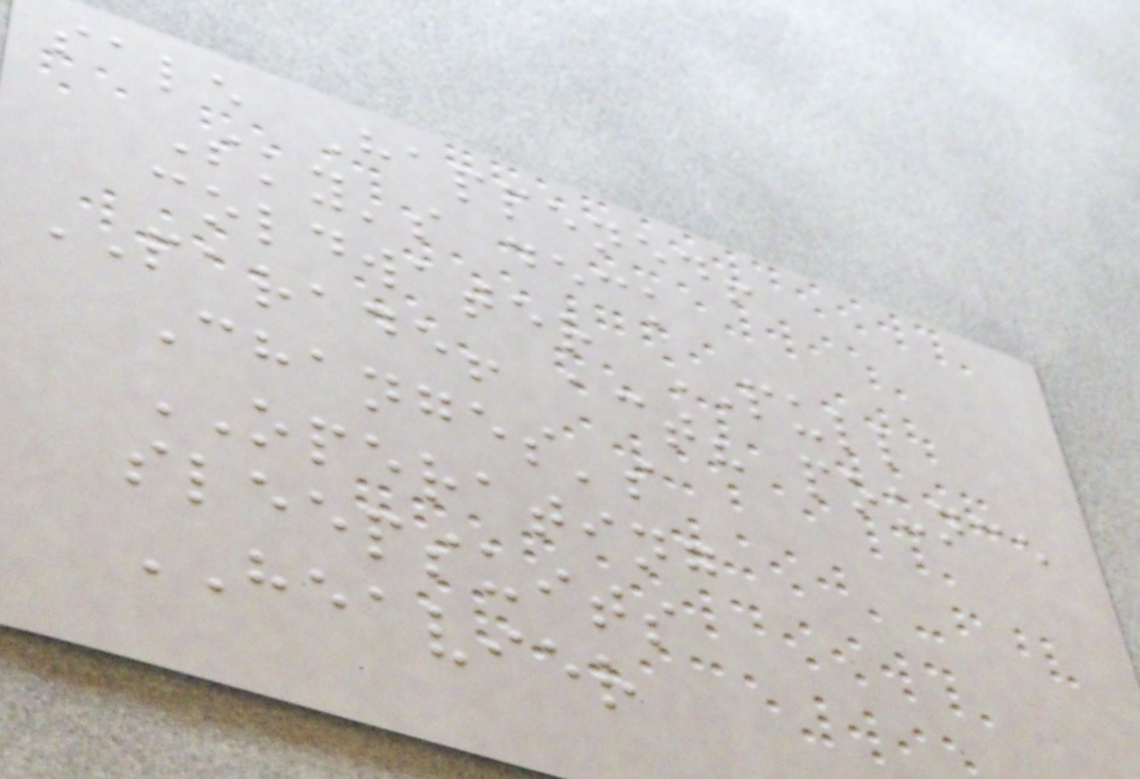sale Happened!
Sky's deck
coldwater PULL
PARADE! act? pounce
Changes's
OPERATING
sleepsuits
HEAVIER
